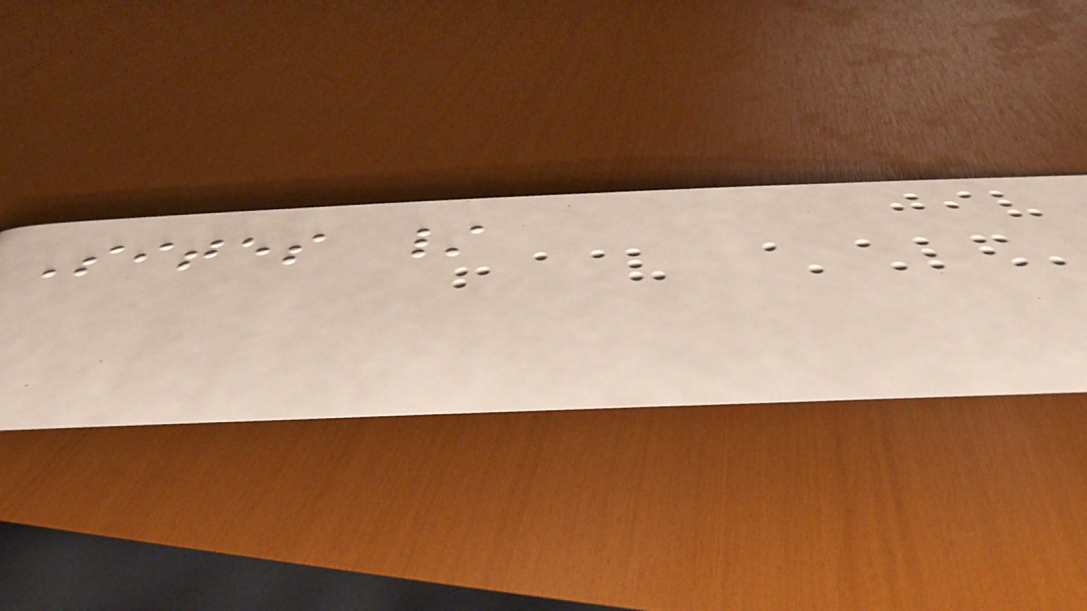Sites /
